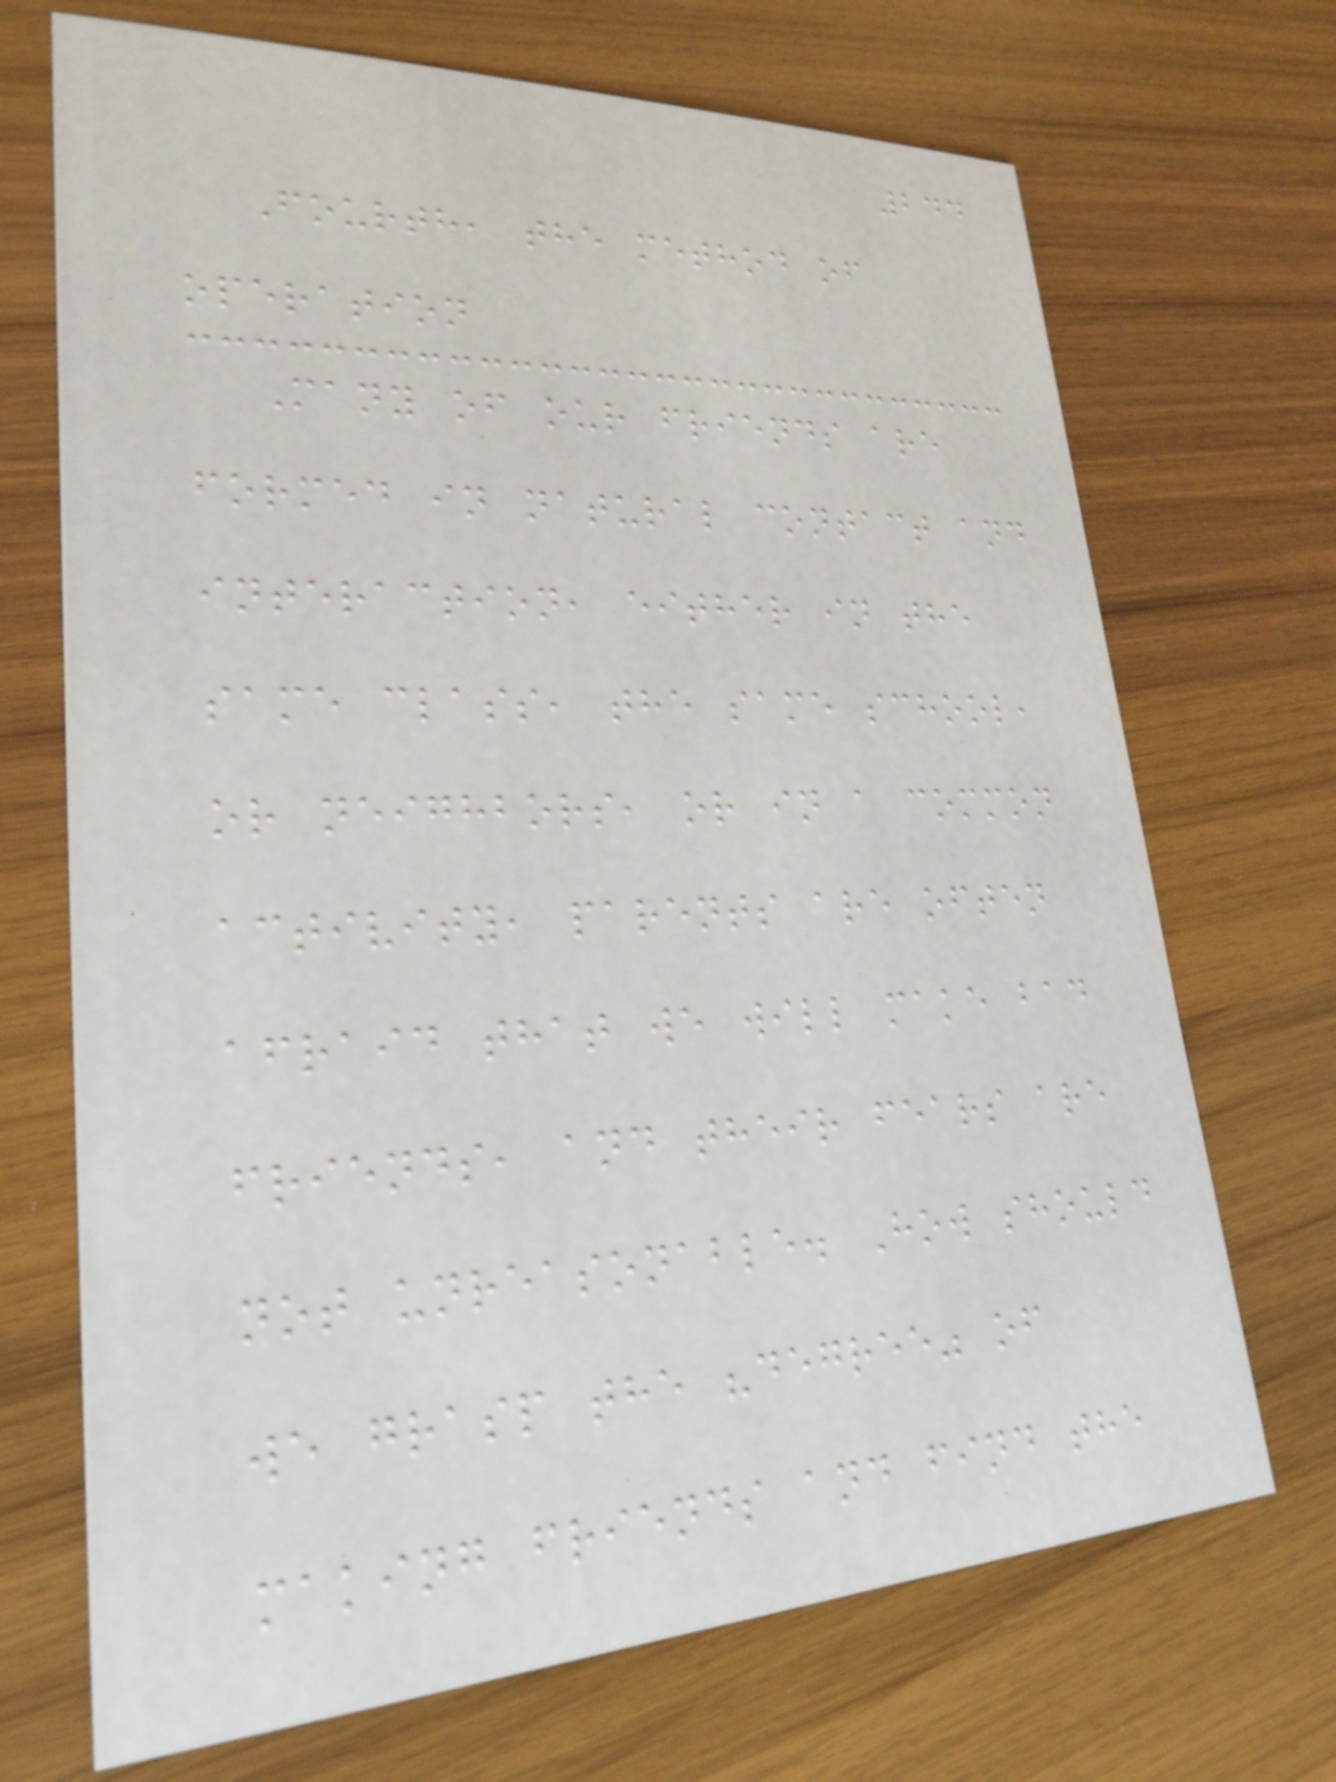244
Fourth, the method of
operation
Many of our friends are
formed in natural contact and
interaction, either in the
same class, the same school,
or neighbors, or in a common
activity, parents are often
afraid that we will make bad
friends, and their fears are
not unreasonable. How should
we grasp the "degree" of
making friends and find the
